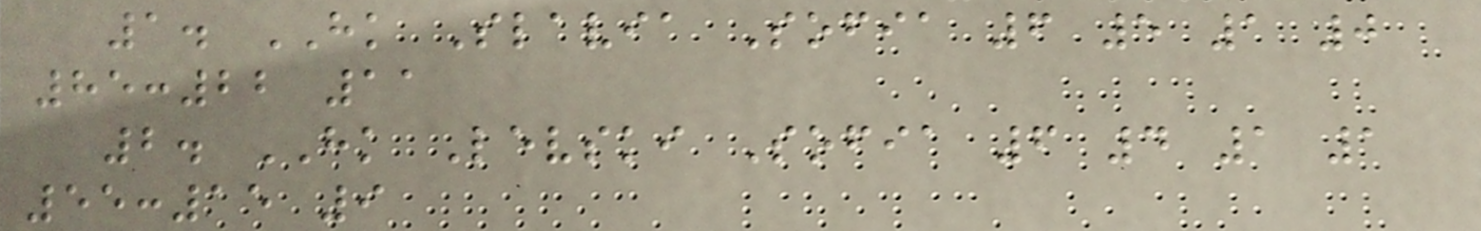1. HK Slavia Sofia 6 5 1 0
85:22 11
2. HK Levski Sofia 6 4 1 1
55:15 9
